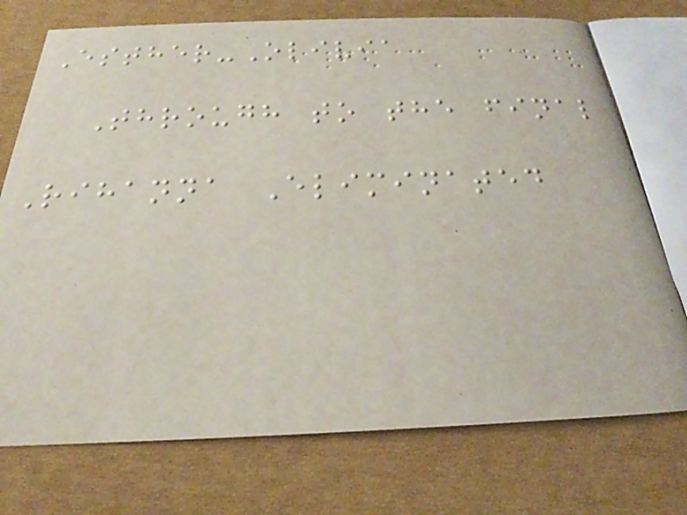Esther-Olivia
Through to the final
Rihanna Eliminated
